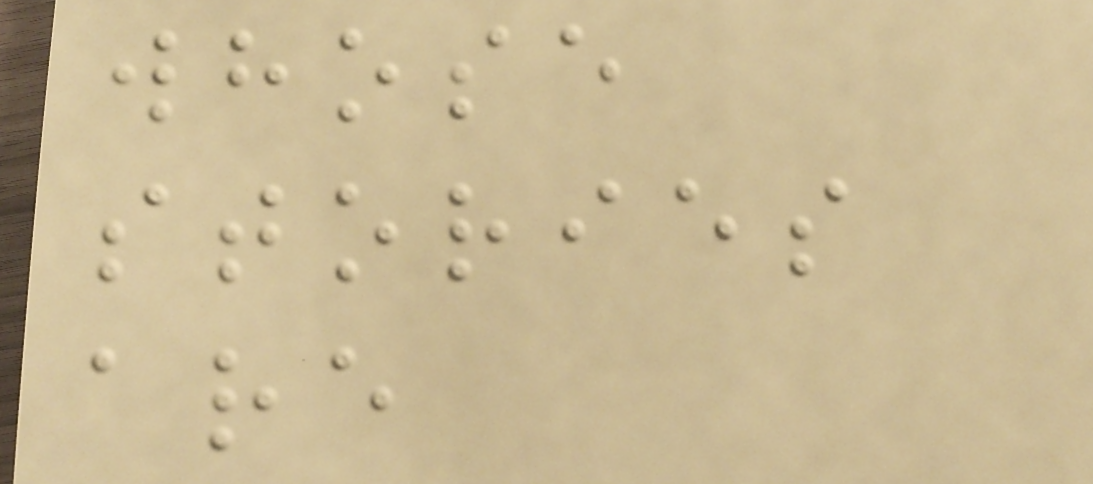whose
stories
are
